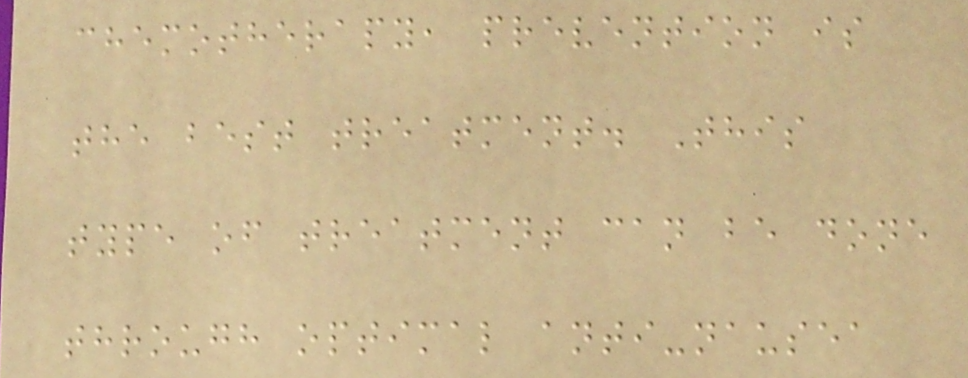chemotherapy, prevention is
the best treatment. This
type of treatment can be done
through optimal anti-nausea
